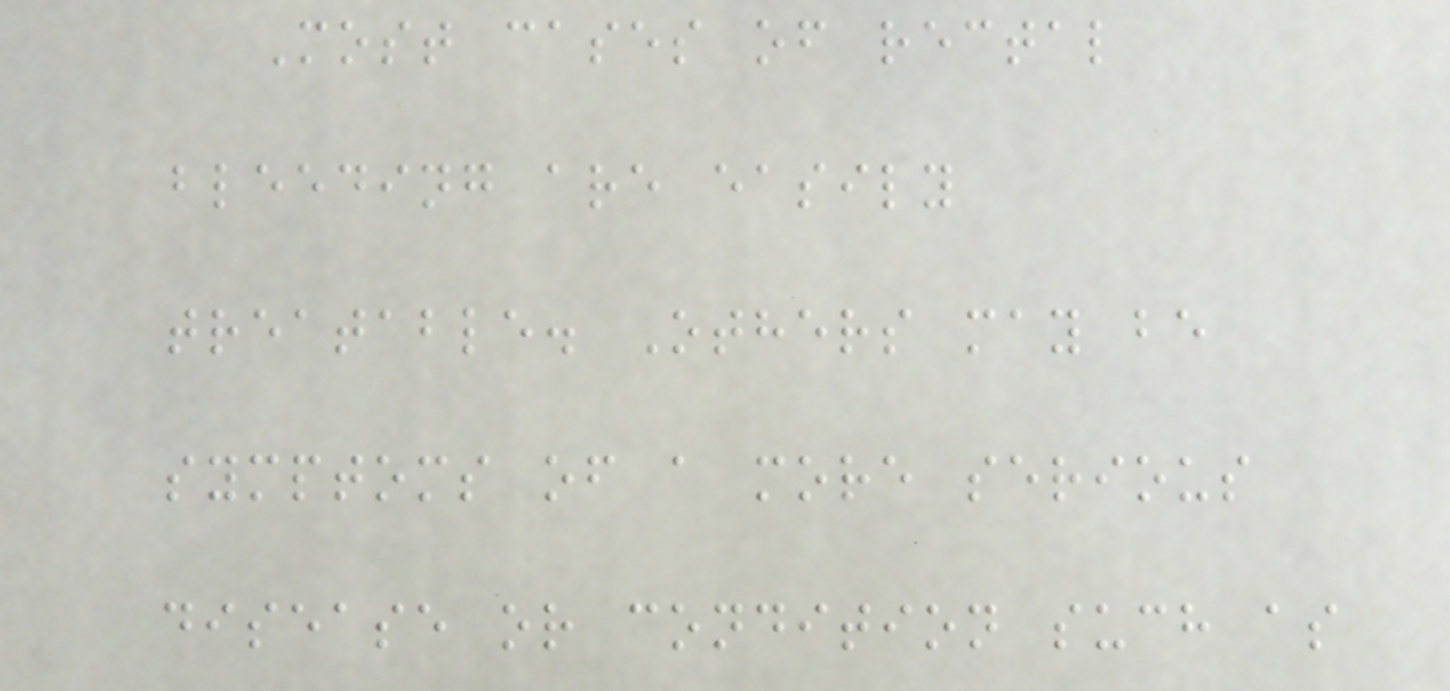Most cases of rectal
bleeding are easily
treatable. Others may be
symptoms of a more serious
disease or condition such as
